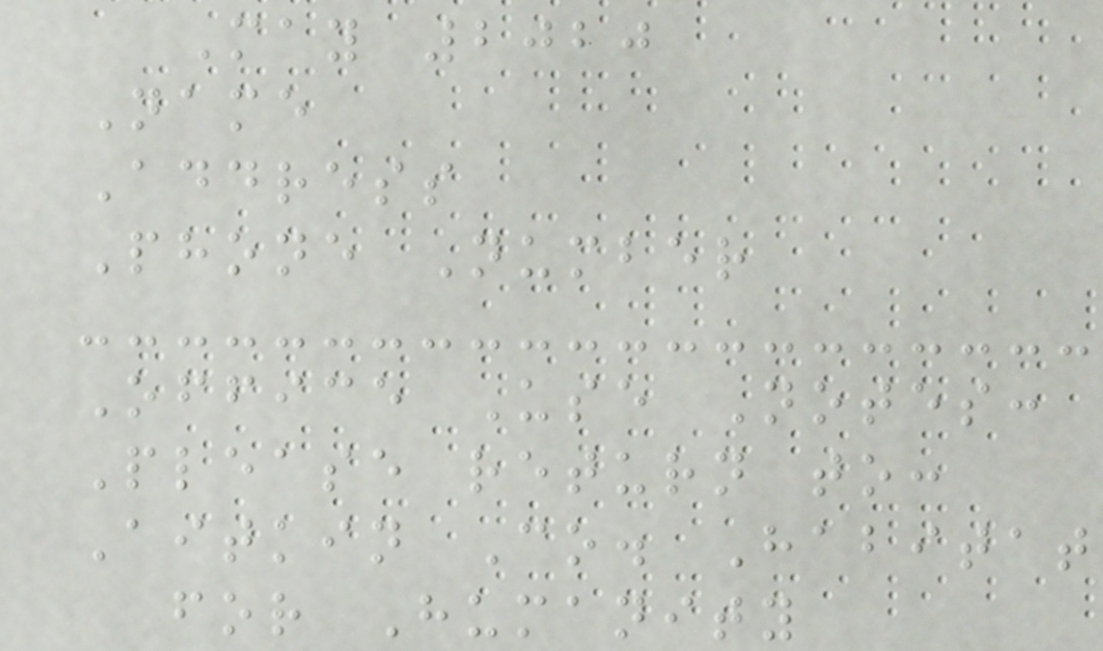May 2020
Name
Address
Phone Number
Office Use Notes:
Please return to:
Aitkin Co. Habitat
for Humanity
